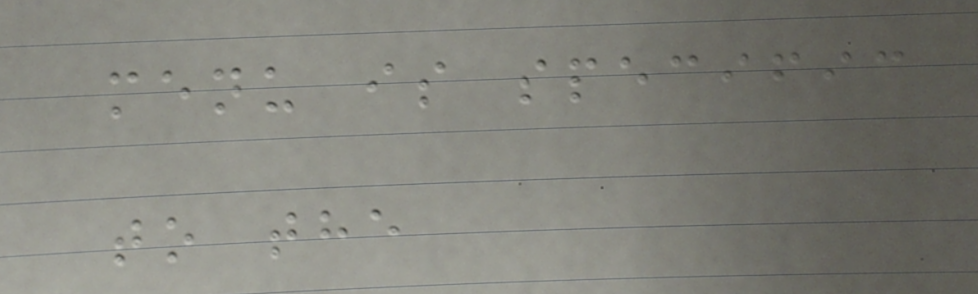menu is specific
to the
